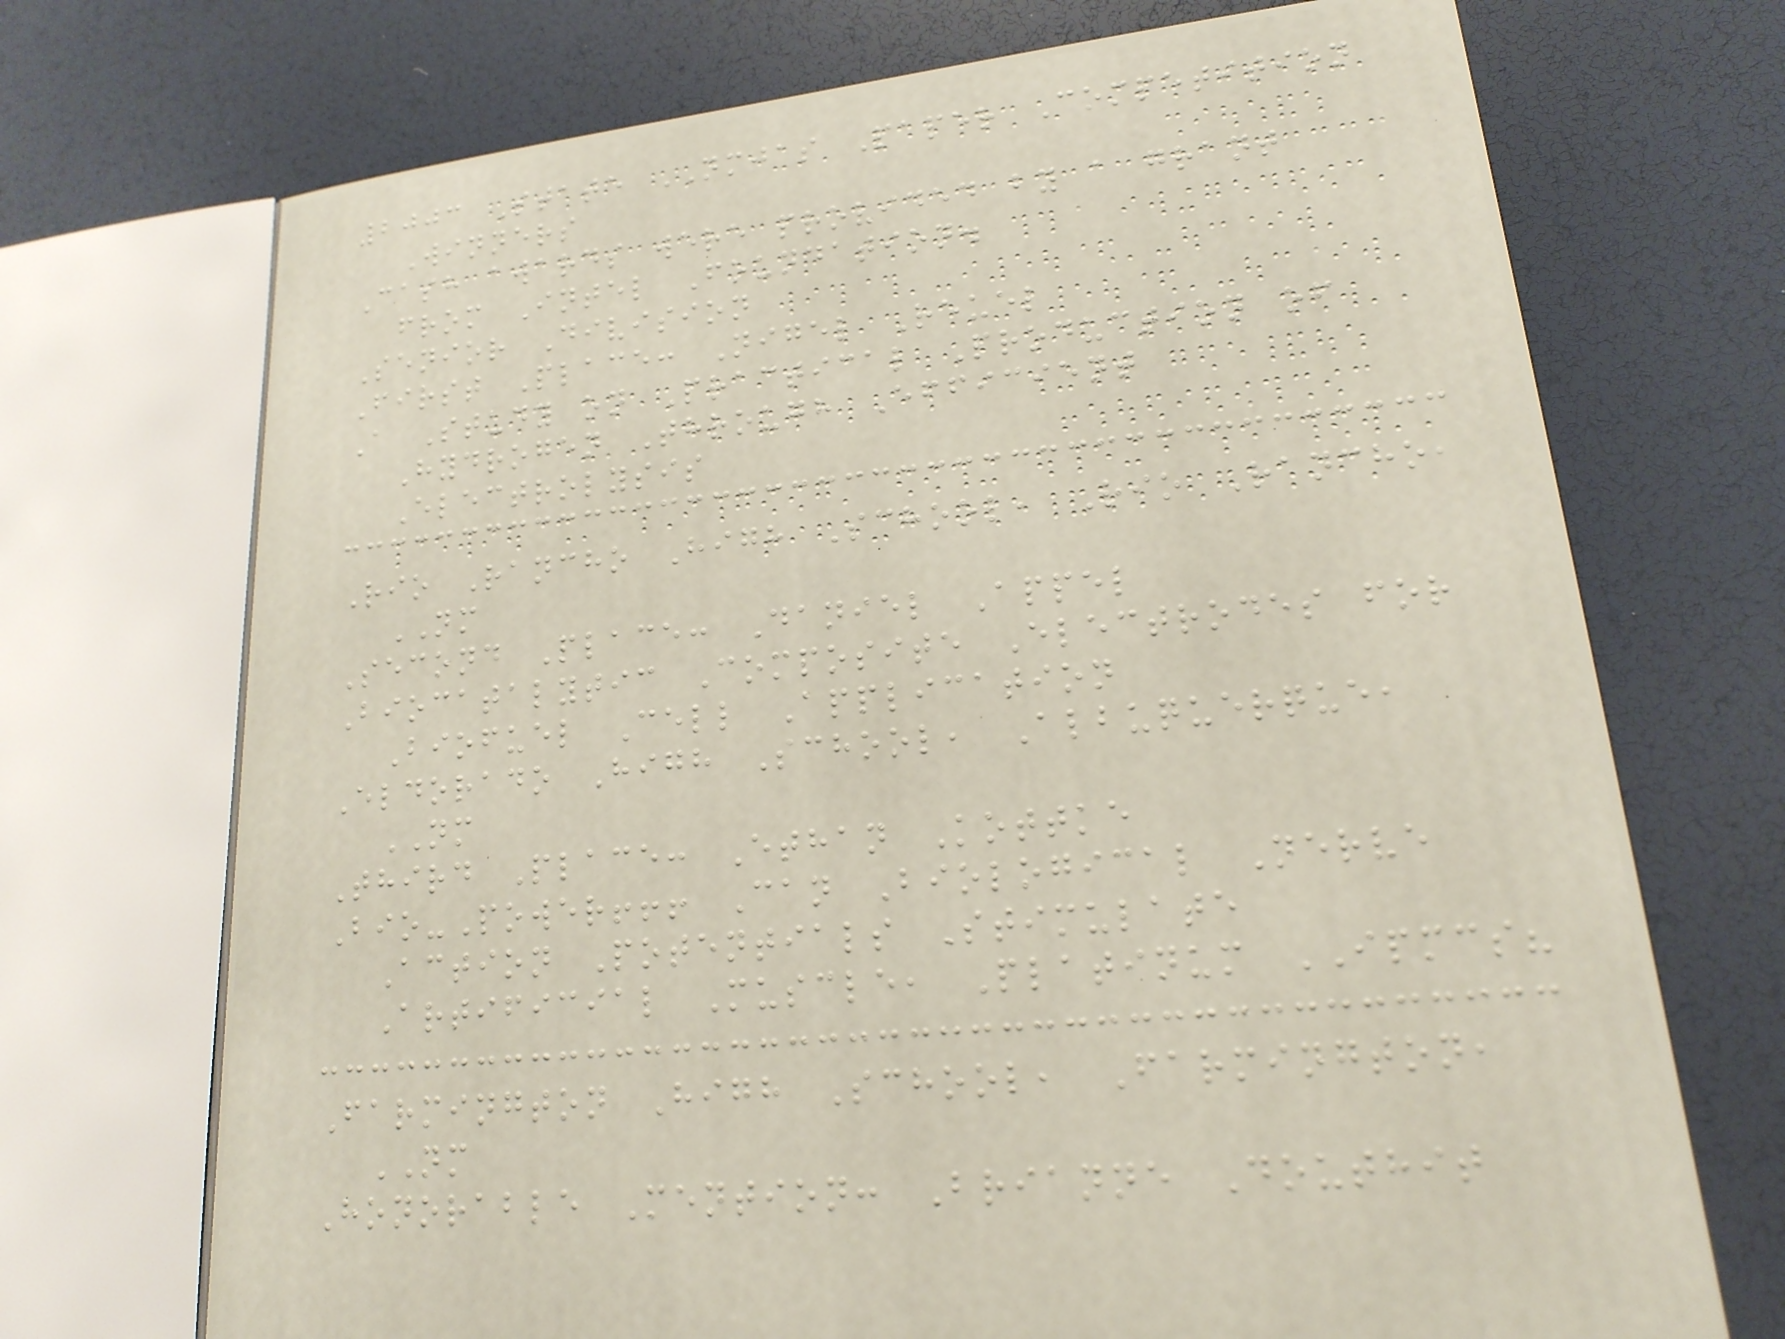2003 State NMJAS Paper Competition
Winners
Cash awards were provided by a grant
from Intel Foundation.
Senior Division
First Place: Nigel Reuel
A Study on Practical Production of
Hydrogen Through Efficient
Electrolysis
Rio Rancho High School, Rio Rancho,
NM
Second Place: Daniel Appel
Biocatalytic Composite Electrodes for
Biofuel Cell Application
Eldorado High School, Albuquerque,
NM
Third Place: Ethan Kottke
Bio-Power!!! Can Biological Nerve
Action Potentials Stimulate
Artificial Muscle, Platinum IPMCS?
Farmington High School, Farmington,
NM
Honorable Mention: Brianne Douthit
